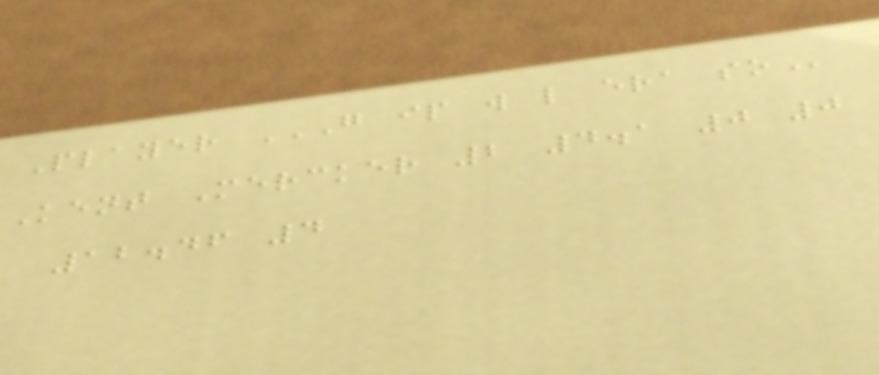Player G IP W L ERA SO
Kent Mercker 2 4.1 0 0
12.46 4
